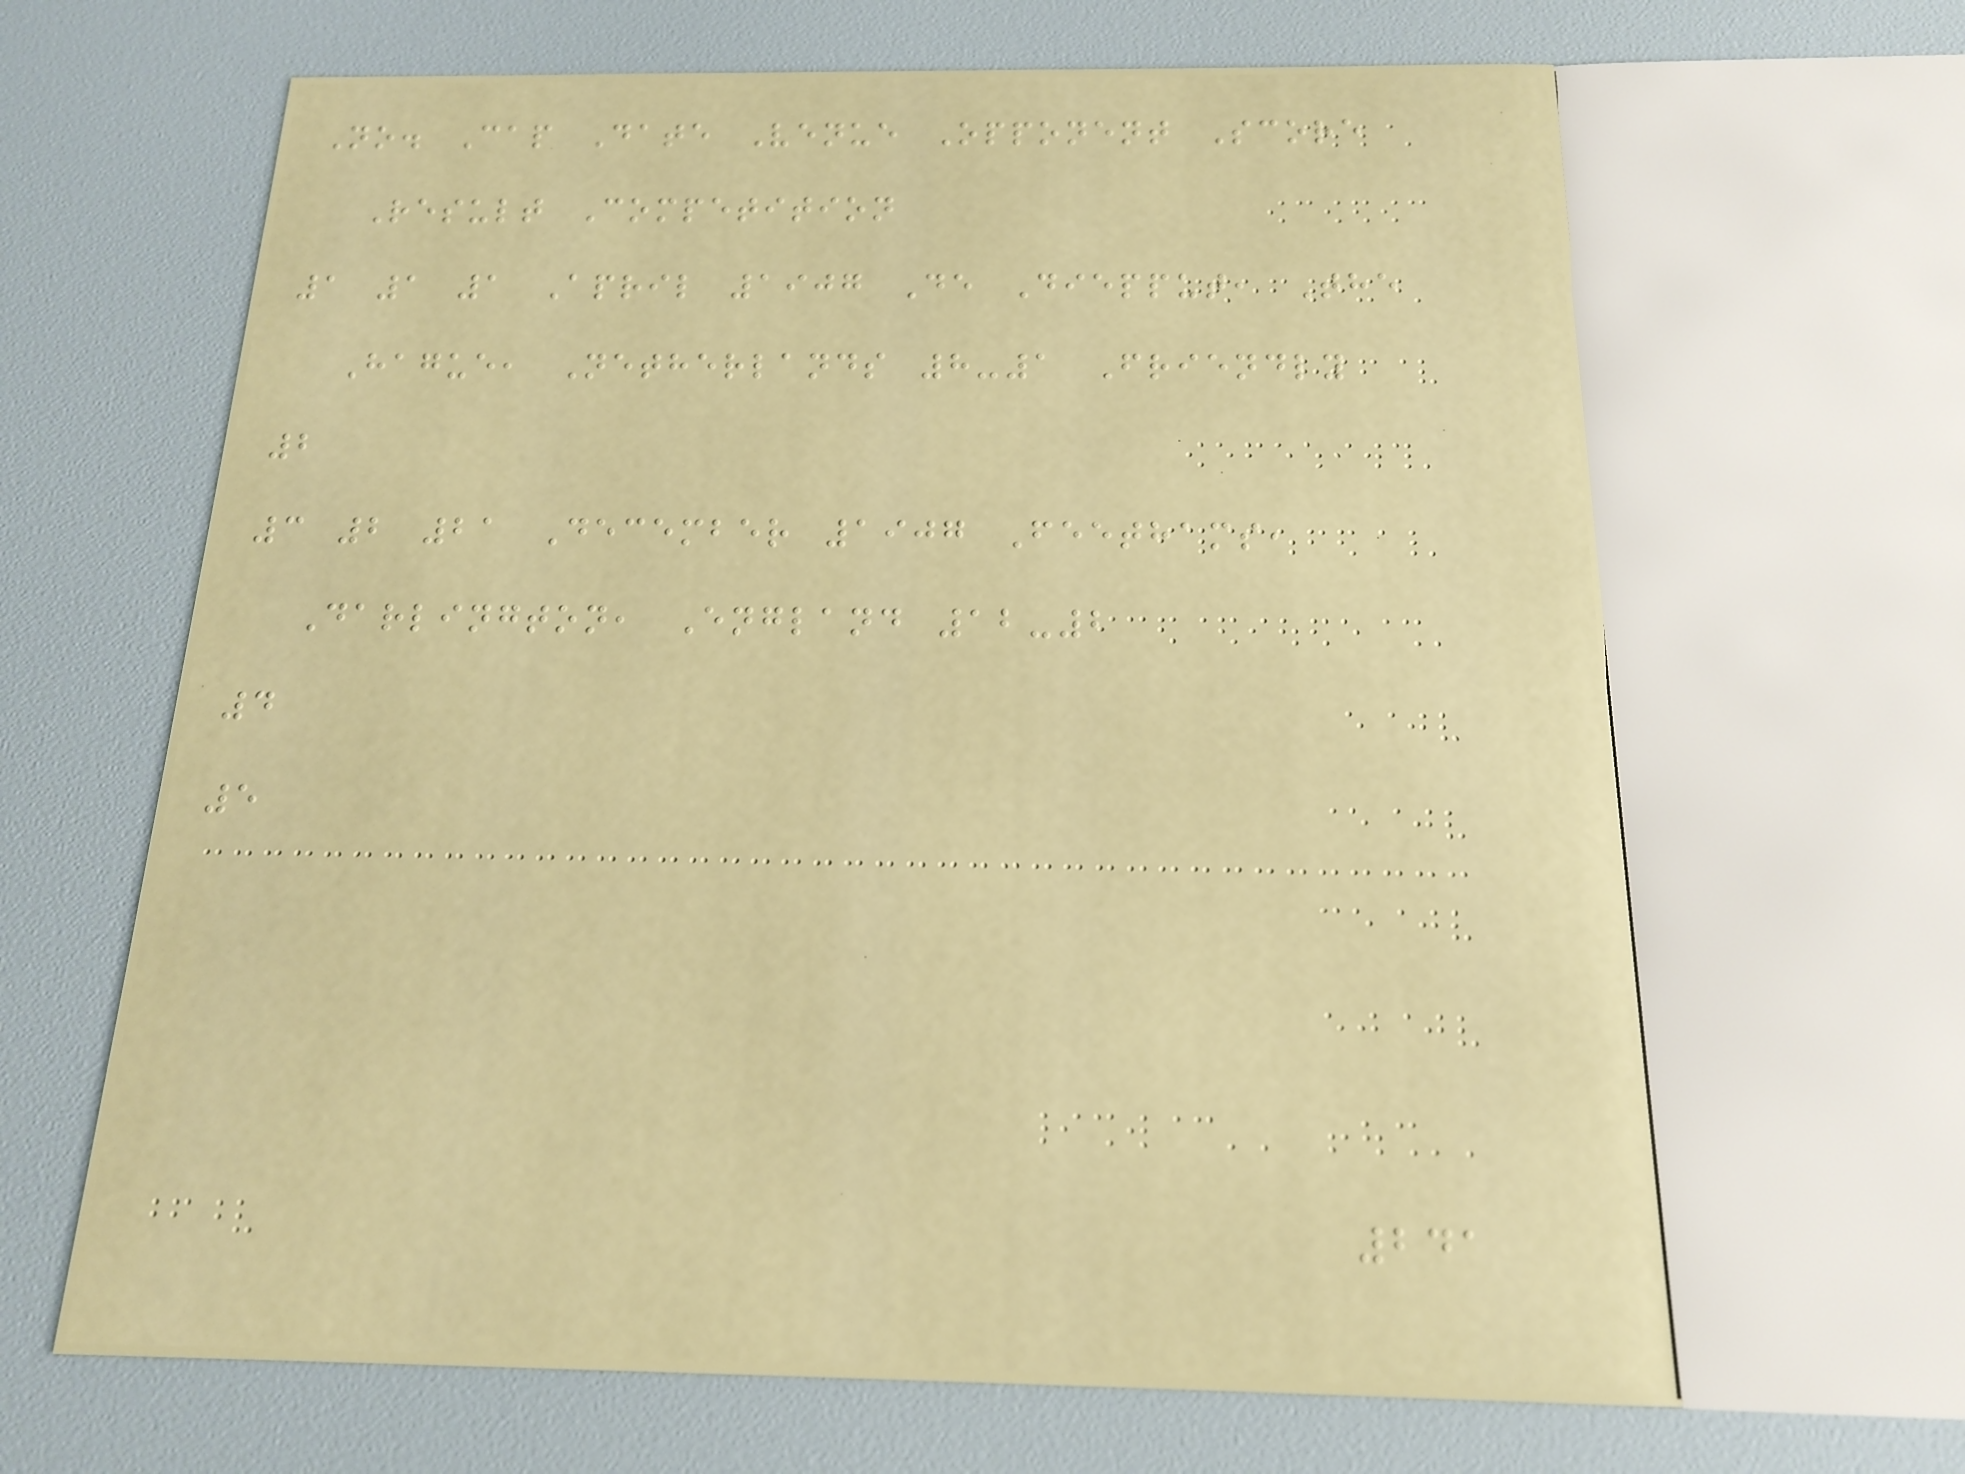No. Cap Date Venue Opponent Score
Result Competition
1 1 1 April 1907 De Diepput, The
Hague, Netherlands 8-1 Friendly
2
3 2 21 December 1907 Feethams,
Darlington, England 12-2
4
5
241
